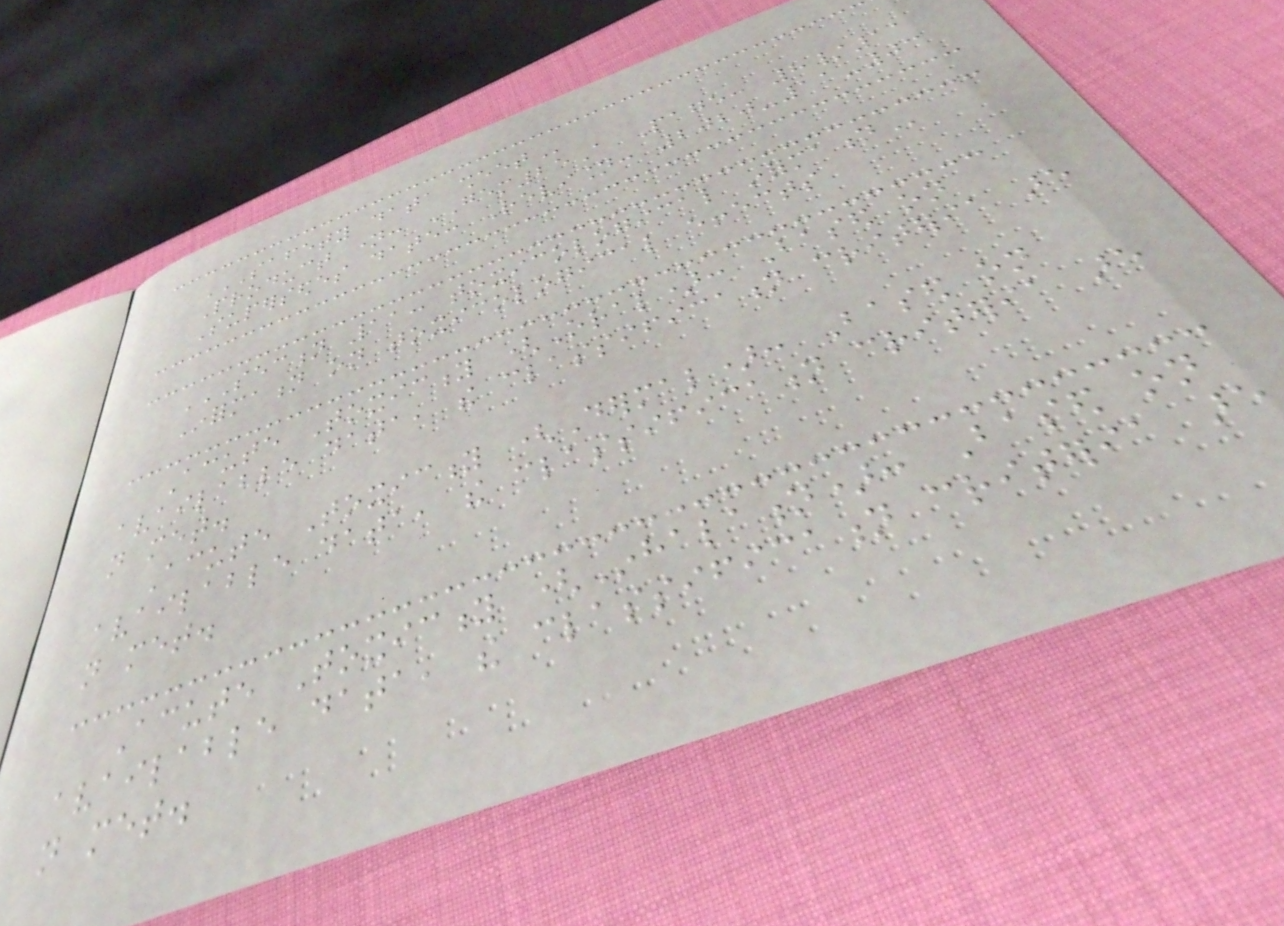SAFETY DATA SHEET
Product name: GEM25A Page: 8/11
Supersedes date: Revision: 2020-11-03
SECTION 11: TOXICOLOGICAL INFORMATION
Information on toxicological effects
Acute Toxicity (Oral): Based on
available data, the classification criteria are
not met.
Acute Toxicity (Dermal): Based on
available data, the classification criteria are
not met.
Acute Toxicity (Inhalation): Based on
available data, the classification criteria are
not met.
